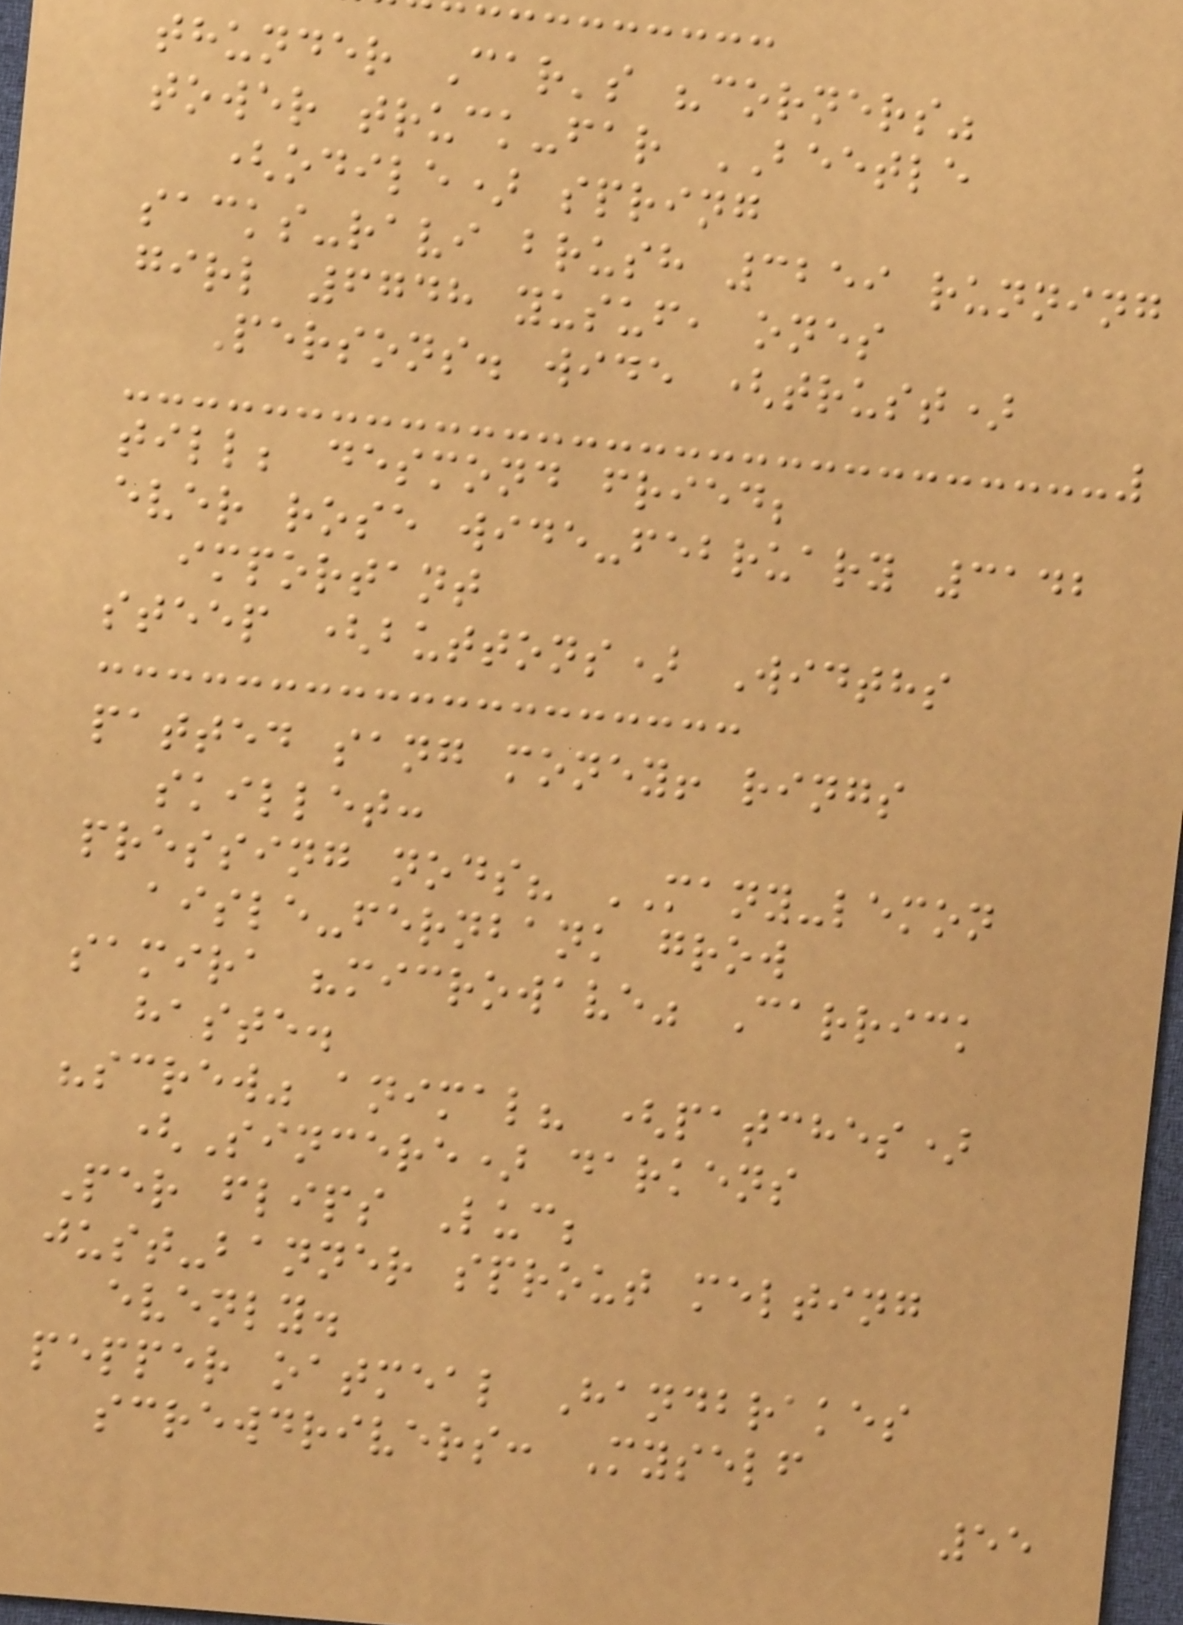thunder Car's "corners"
tower truck-far BEETLE
(odile) spring
sacks-ravi brush 3259 running
girl 6748 yusuf, ones
Persons. wide (trust)
till; desmond fried;
ever rose wide-february 3142
important
steep (buttons) Widths
patted sang money! rings
skillet:
pressing nods? MANY-lemon
aisle-fernbank grow
samira "microwave" Carrick
haste.
"screw" animal? (patches)
(Sincere) darkens
Per flips Luc;
just-banner sprout melting
evenly.
pepper oatmeal Handbrakes
screwdrivers: Myself
55
